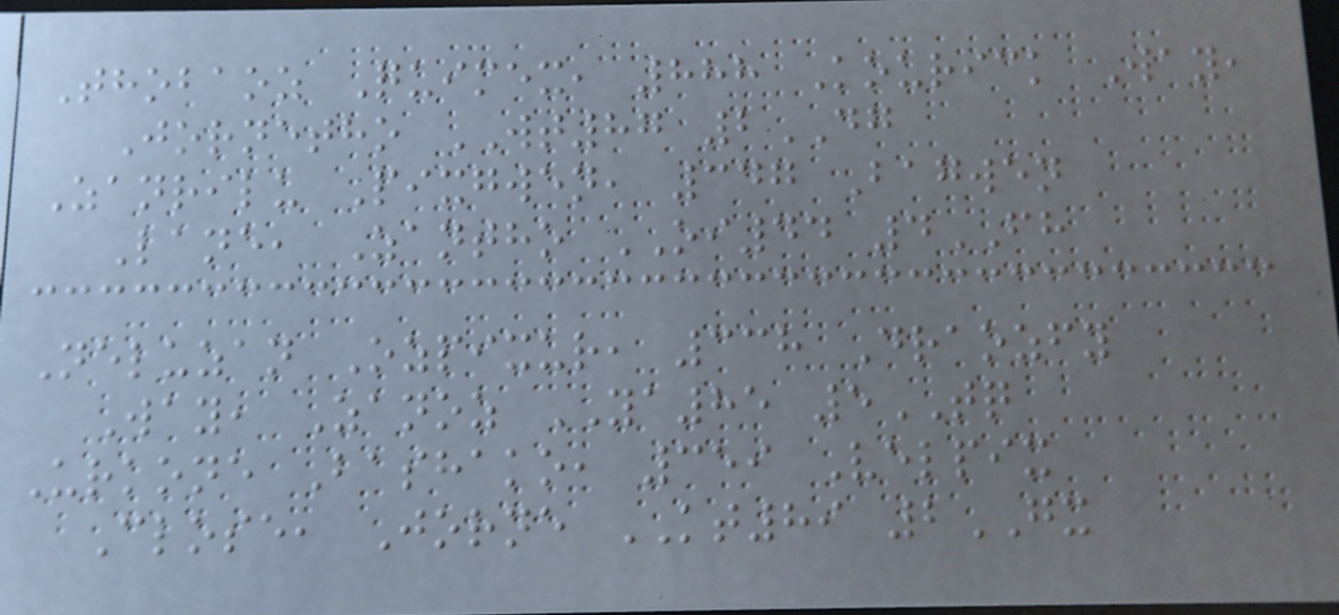Thobaoz Quimex, 888 Kourick Way,
Jornetho WT87 2DG
Zanrilu Pixgwen, 347 Bagwen
Lane, Zantho OI44 4FH
Neluzan Ozpixur, 338 Draozfy
Way, Zanoz YA85 5TQ
Urkone Bashako, 359 Velpix
Close, Jorne KT89 2GX
